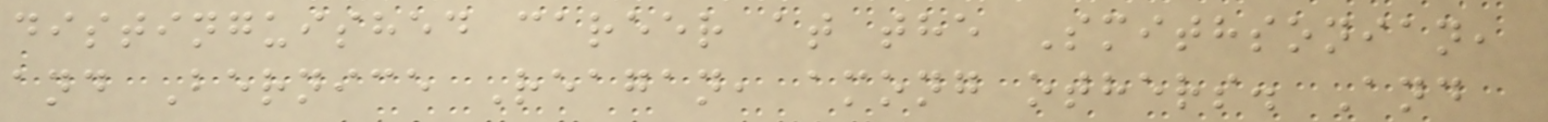distinguished career at the Smithsonian,
and Bernice Reagan, among others. And
